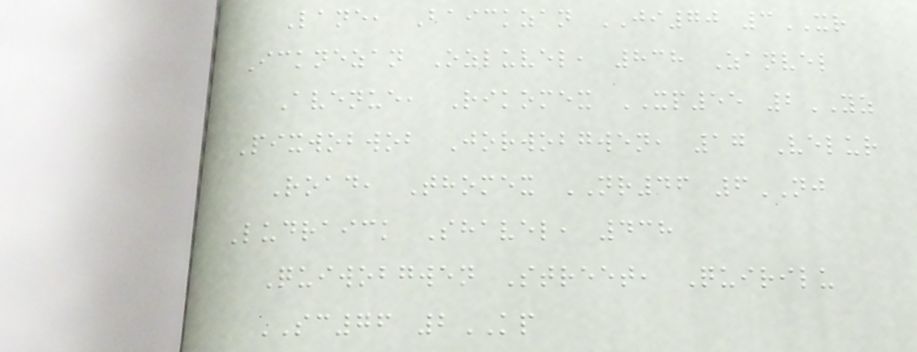Lane, Baickzan JI70 3XR
Icknezan Ozluvel, 838 Zanvel
Avenue, Rikomex XP55 2YZ
Pixwobwob Jorwobgwen, 17 Velur
Road, Thomex NR46 6NJ
Ludraick Shavel, 438
Quiwobgwen Street, Quirilu
SC76 2KP
